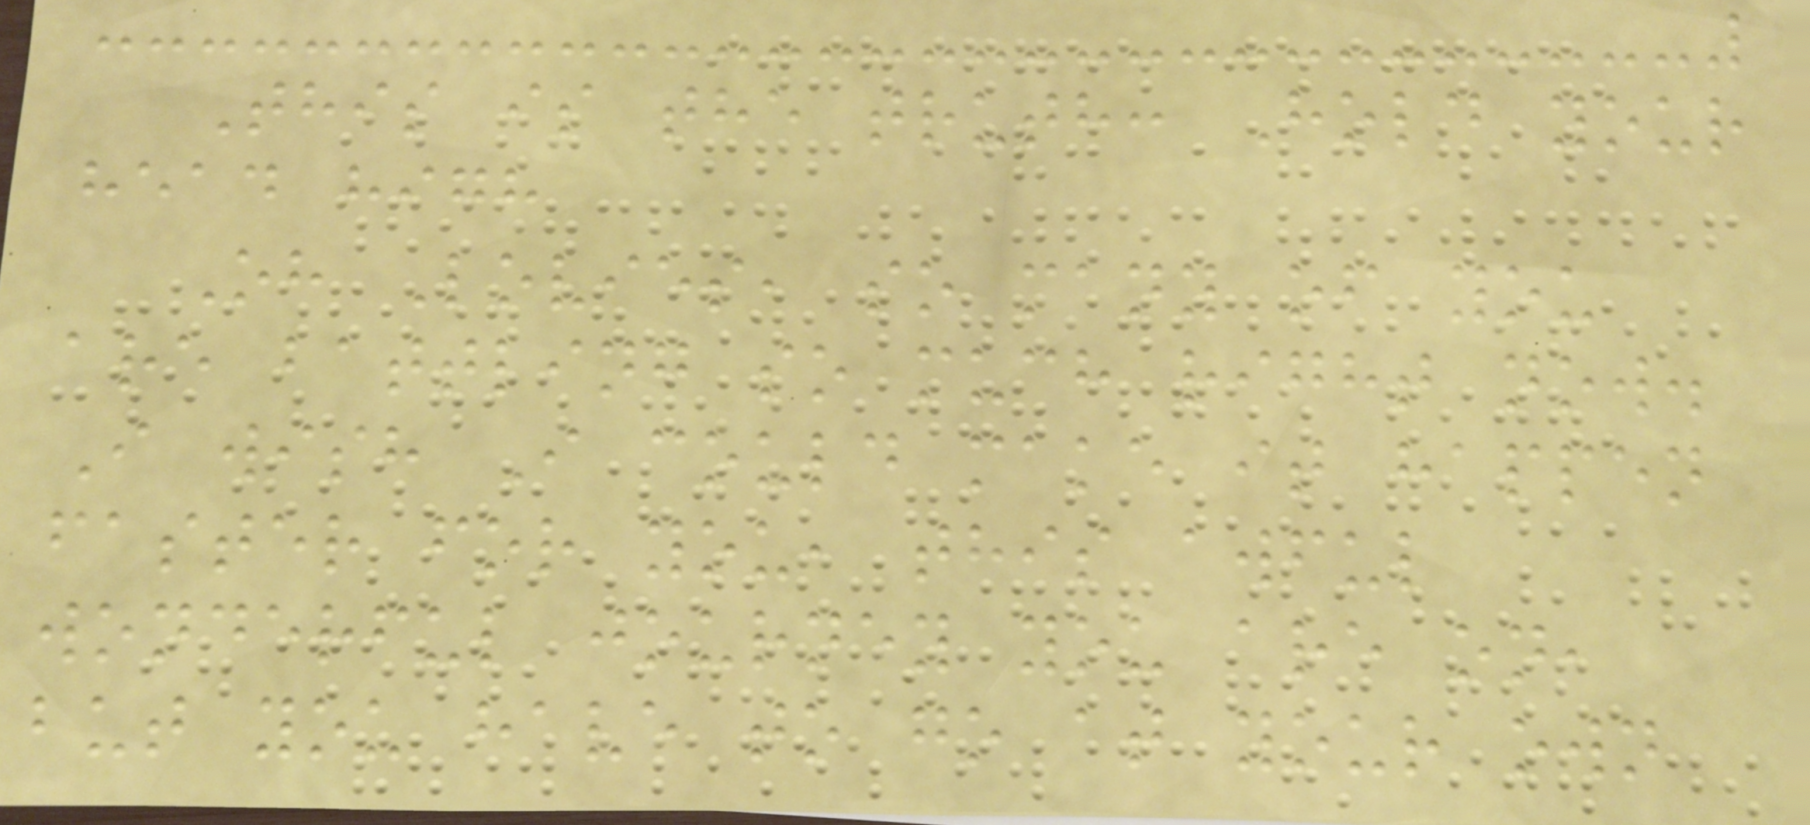This is the truth: Hold your
head high
Oh Lovies, so many of you
are battling so much right now.
I wish I could make it happen
faster for you, this awful
wonderful journey you are on,
but you have to go at your own
